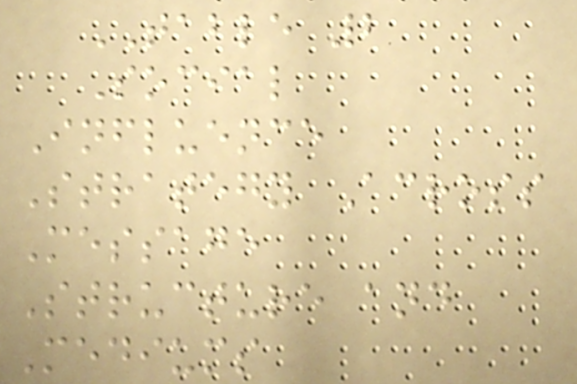TABLE 2
Social
Influence
Strategy Across
Message
Structure and
Mediums
